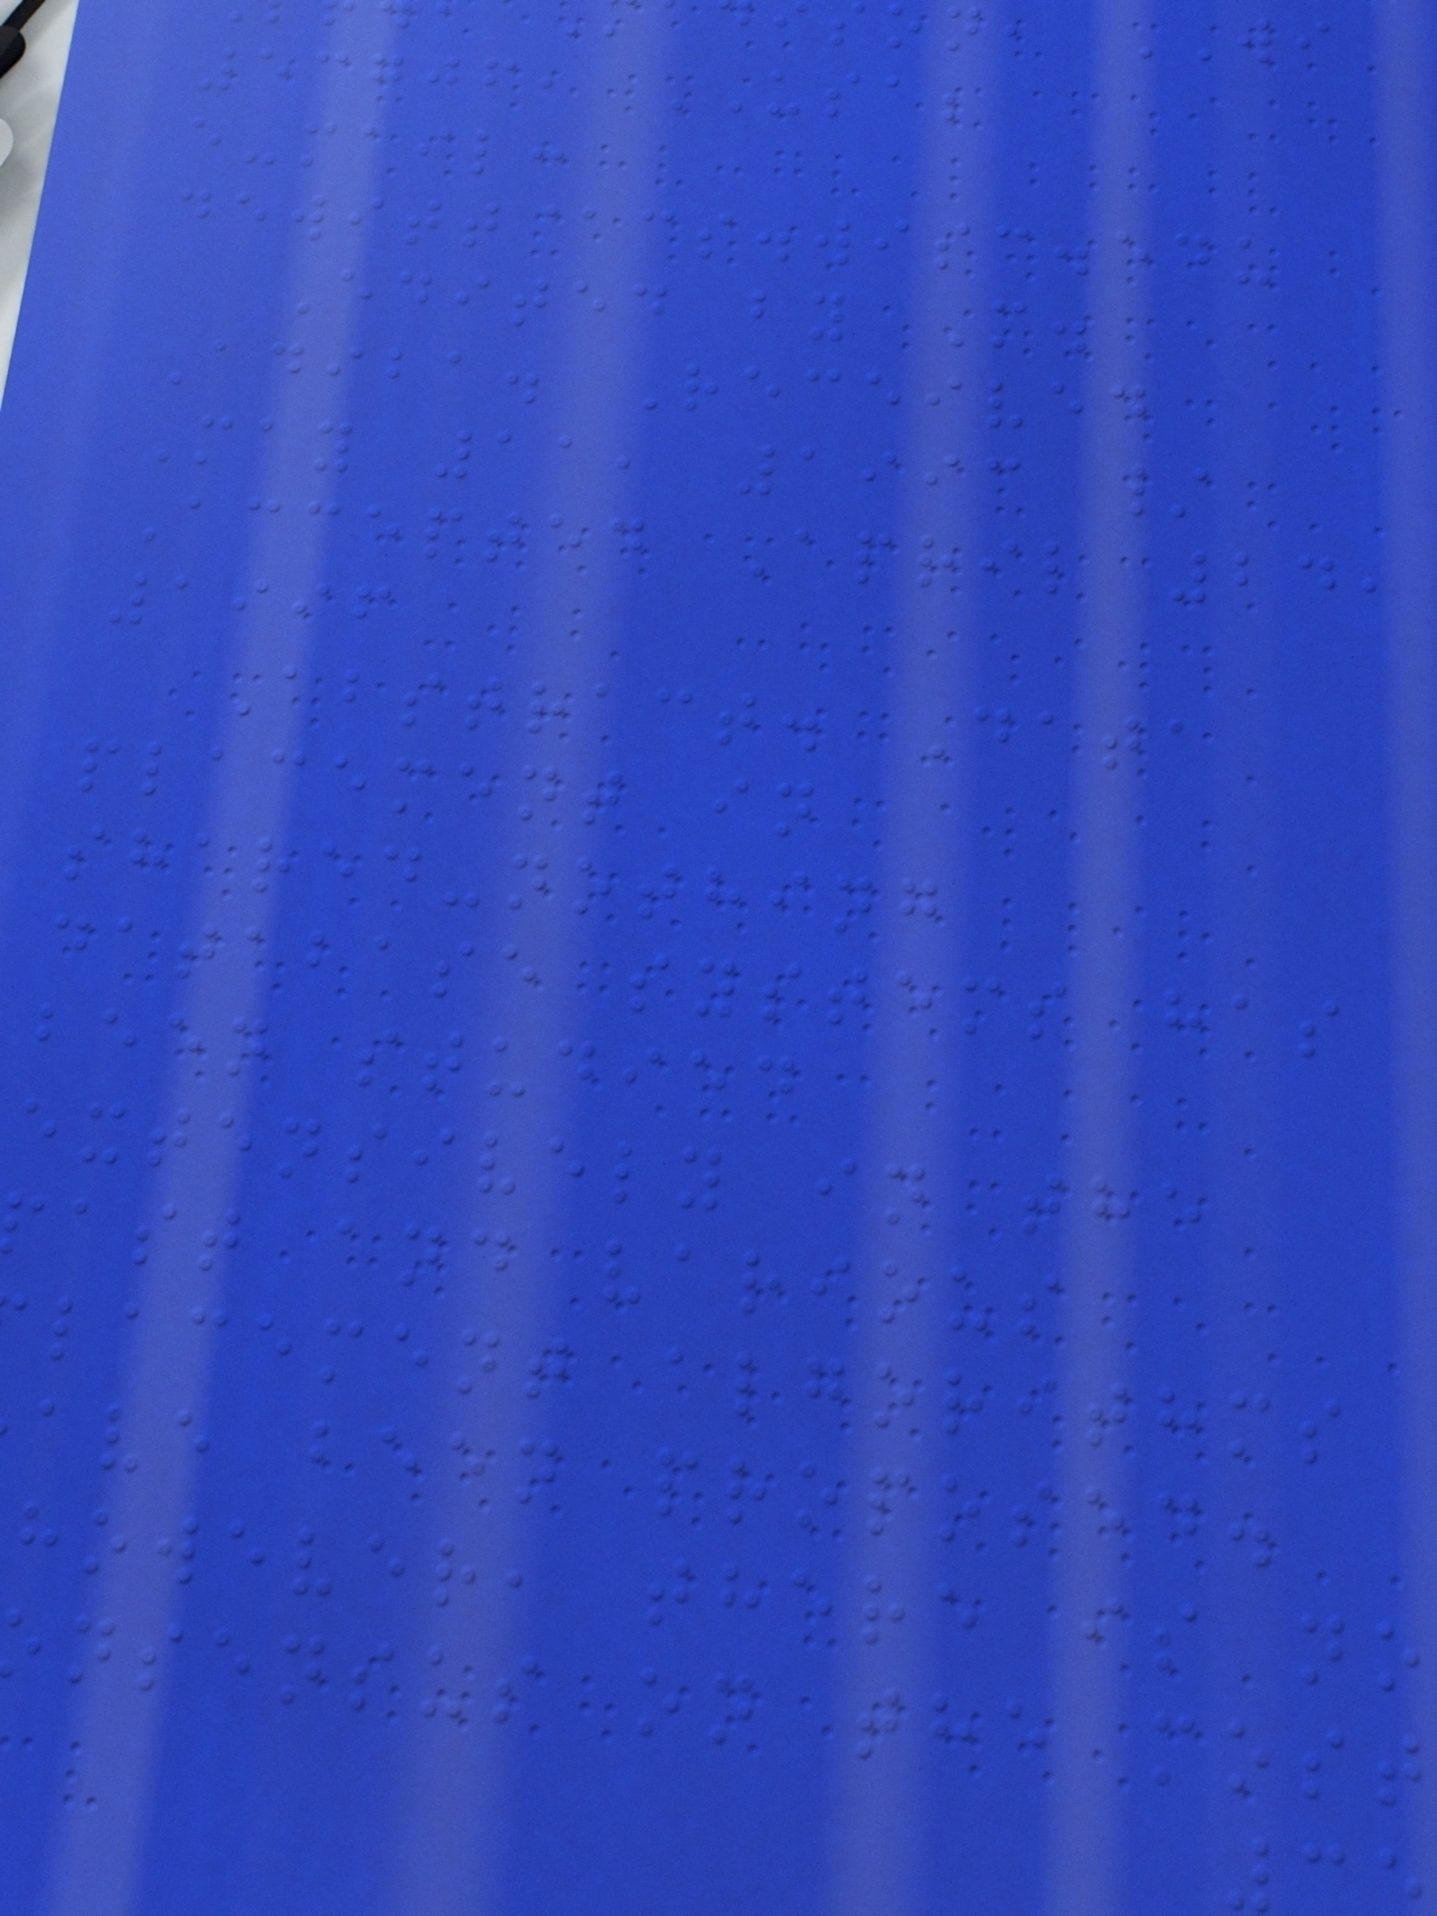on, WI
53706, USA;
e-mail:
dewitt@cs.wisc.edu
Edited by M.
Adiba. Received
May 11, 1993 /
Accepted April 24,
1996
Abstract. Data
placement in
shared-nothing
database systems has
been studied
extensively in the
ast and various
lacement algorithms
ave been proposed.
however, there is no
nsensus on the most
